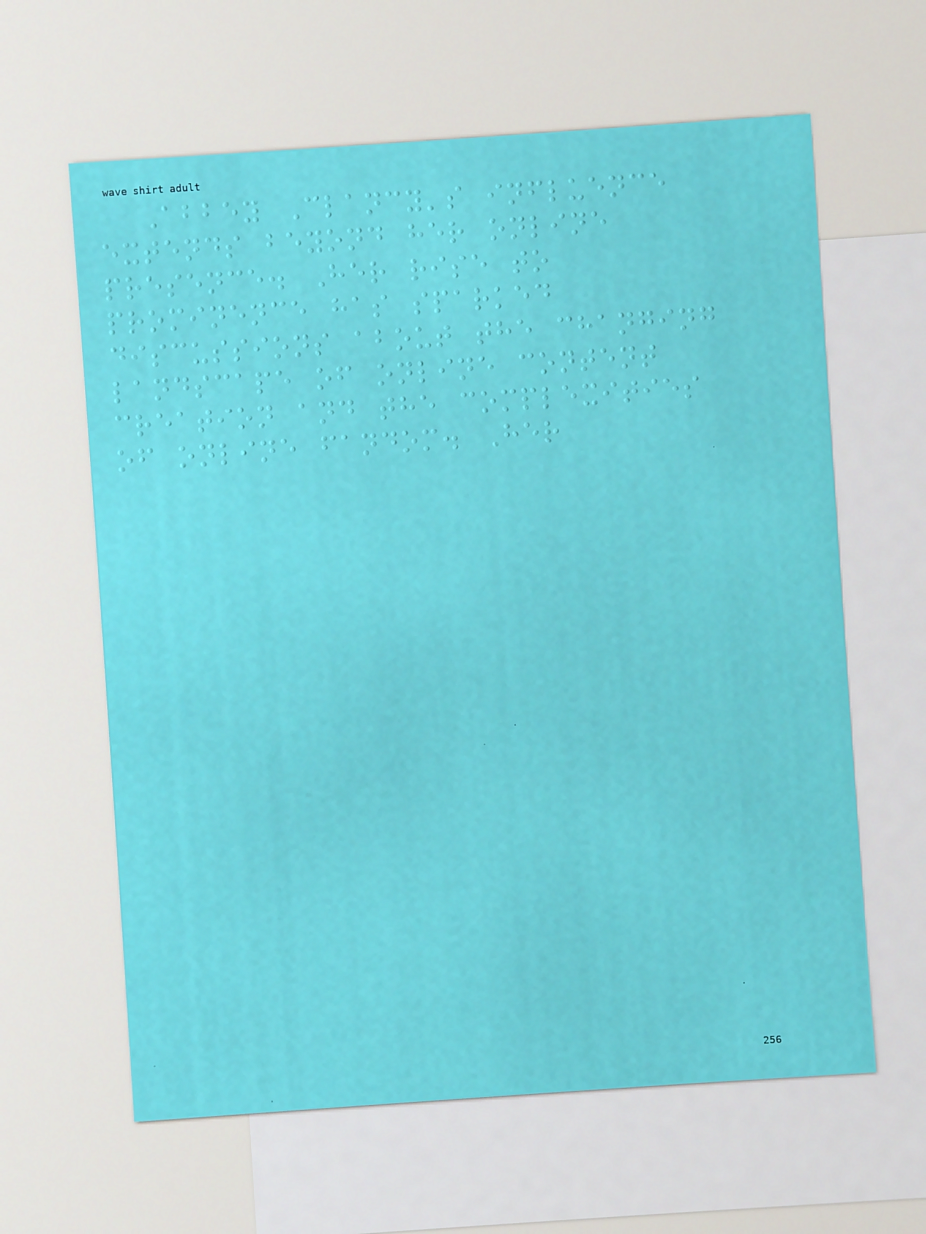Abbey Clancy's influence
extends beyond her online
presence. Her rise to
prominence has sparked
discussions about the changing
landscape of online content
creation and the complexities
of online fandom. Her
